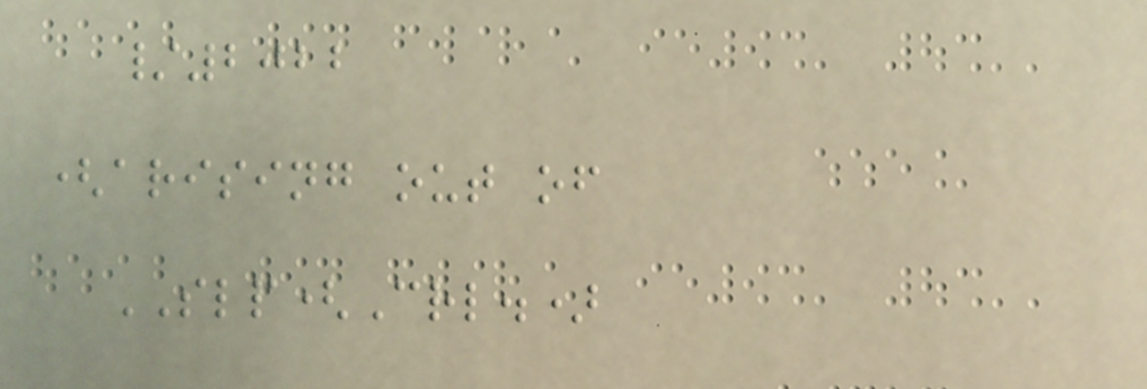/2022
(arising out of
SLP(Crl.)
